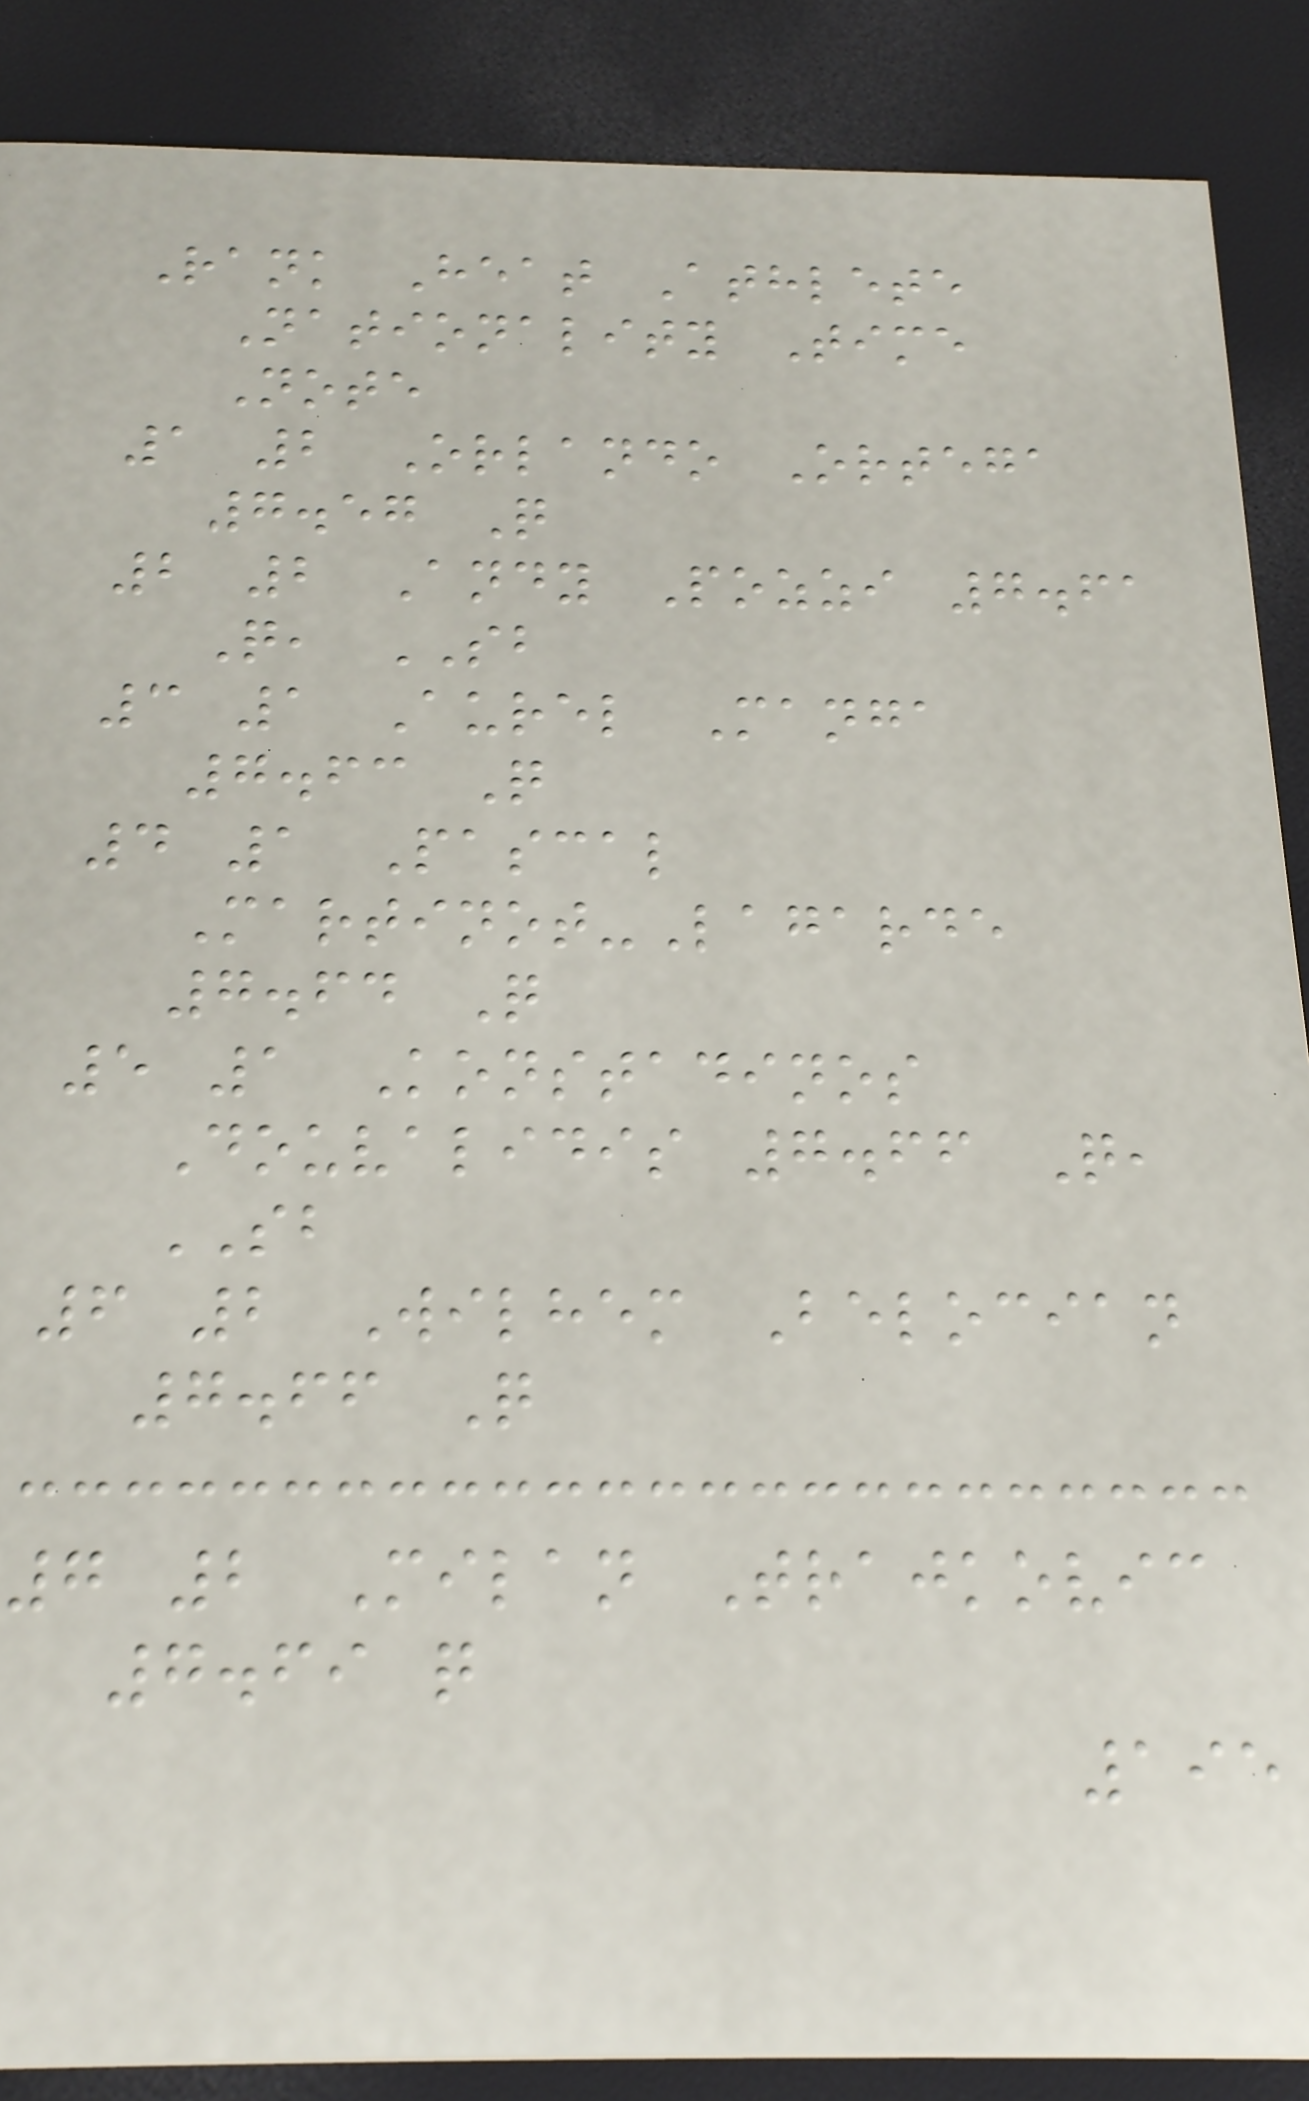Rank Heat Athlete
Nationality Time
Note
1 2 Orlando Ortega
7.57 Q
2 2 Andy Pozzi 7.61
Q, SB
3 1 Aurel Manga
7.63 Q
4 1 Pascal
Martinot-Lagarde
7.64 Q
5 1 Konstadinos
Douvalidis 7.66 Q,
SB
6 2 Wilhem Belocian
7.66 Q
7 2 Milan Trajkovic
7.69 q
195
